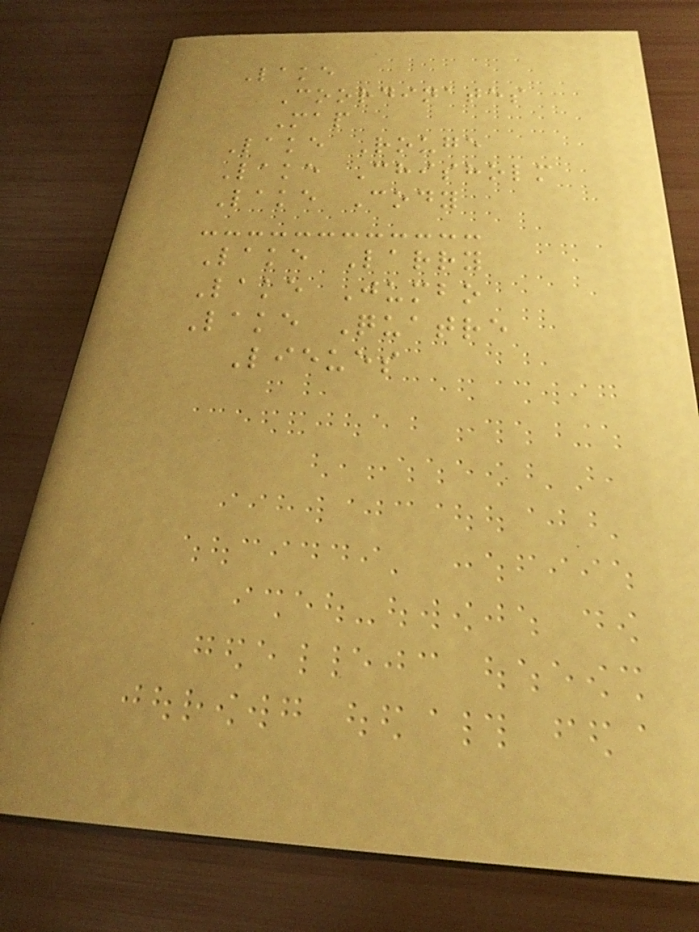Lake
Coordinates
Map
Lake Rouge
Lake Chisholm
Lake Cody
Lake Larry
Lake Jumbo
Lake Quatre
Lieues
